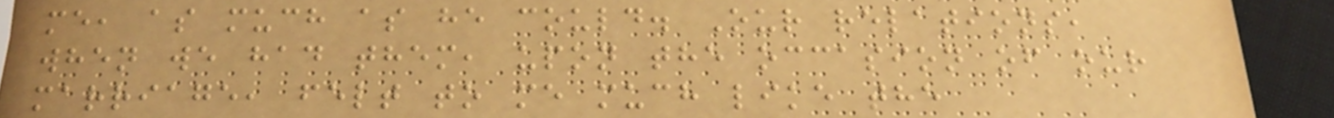me, as much as he could. Our relations,
when we had them, upon the occasion of our
marriage, felt to me much like the
